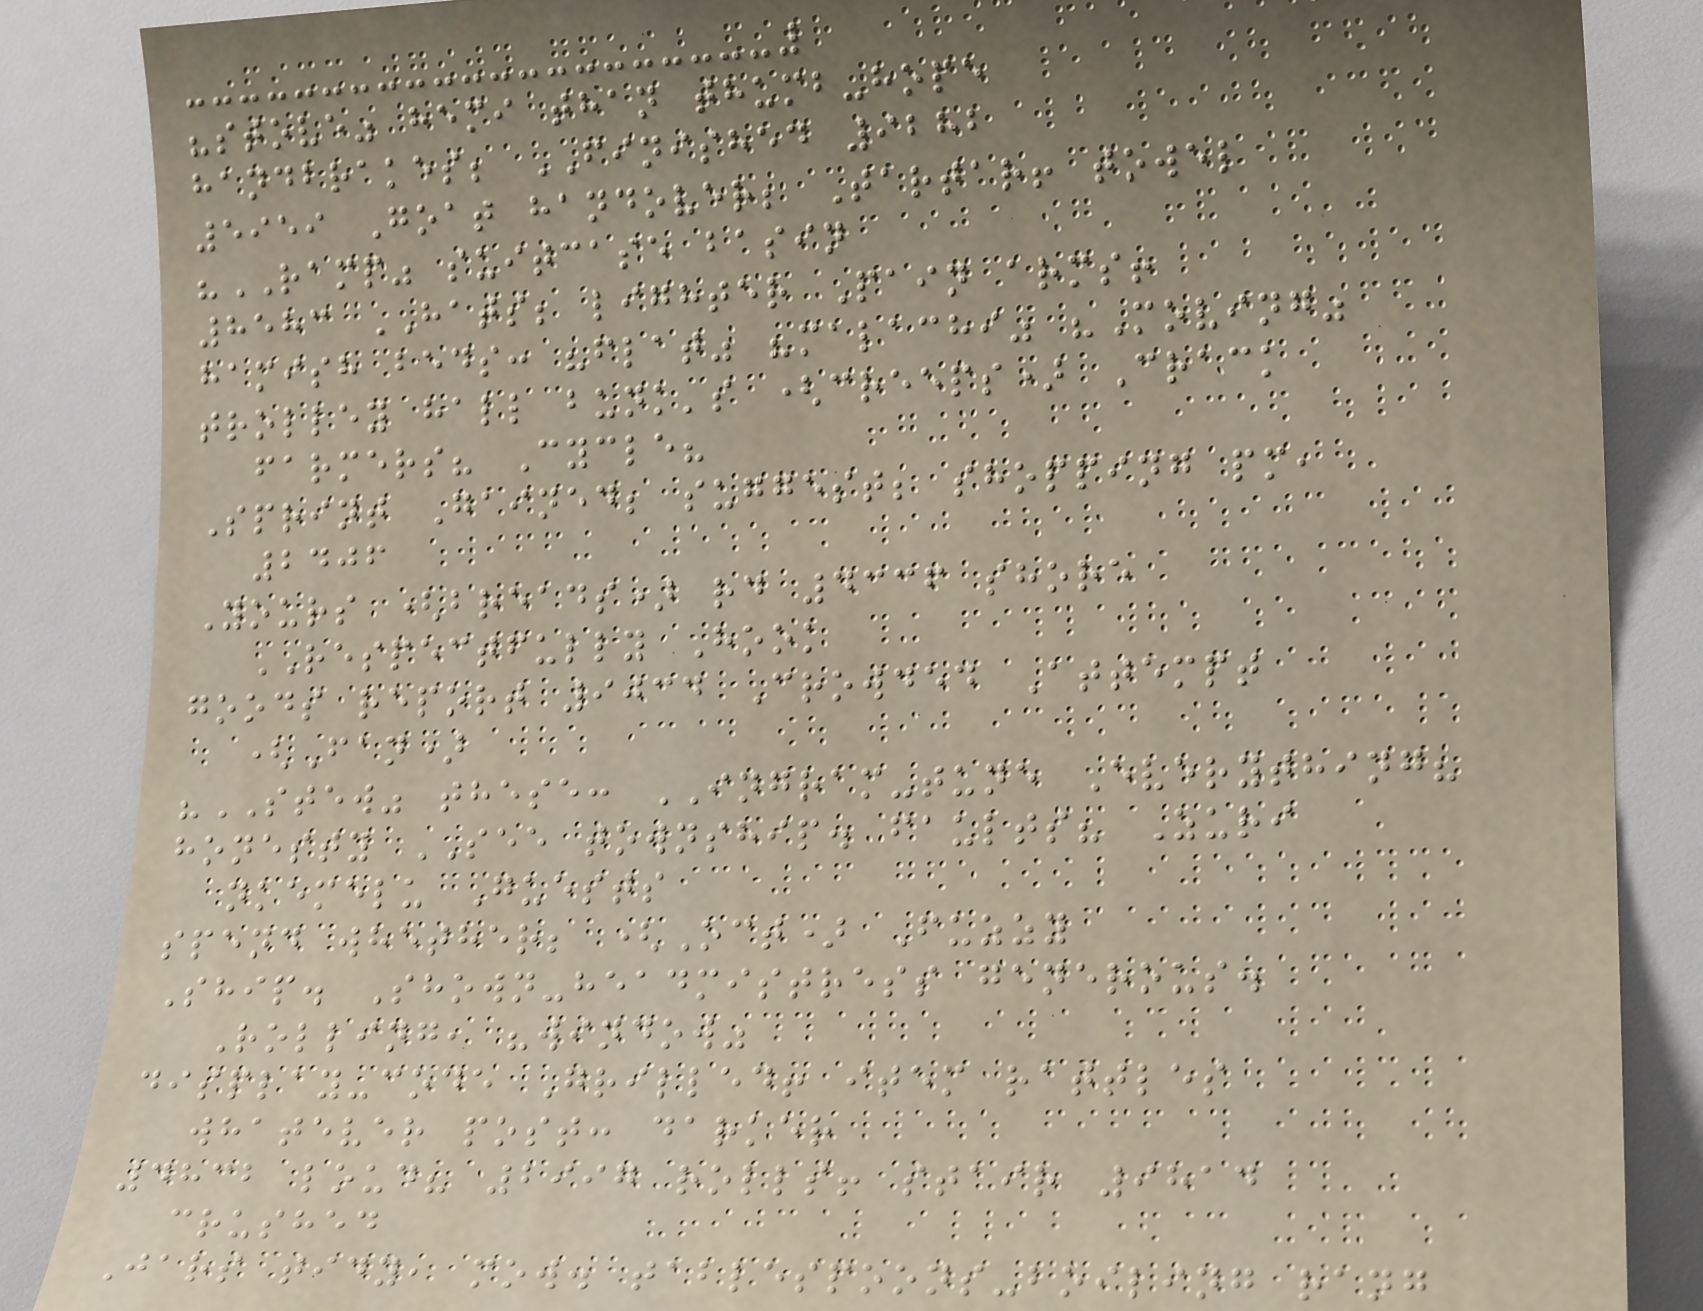"stove" hemi than thumb-hope
handbrakes; FINISHED 9282
5959 Goat handover; Tartar! towel
"RAMP" suitcase basin
8583 HATS; lighter Pain arms!
hamish beds: "flat" "malachi" "Moving"
trolley hall bunk's (creeps) Crack
farmers? Cycle?
Sprint Gained; suggest; shopping pm,
2406
Yours (breads) rd 4336 shore
RESPECTFULLY Hook
goods report 9034 Crowded Attempt
(Fan)
"STEW" these: INGRAM-tune Everything?
honesty SEE township. faults? Zuri
nkemelu Guests
spend whether; (Oct) Fuzzy
Ship. Shown-headmistress generous.
Rolling, "window"
display-code Grilled! item rattles
whatever post: darker
4832 loud? 2997 rolls! stair 9814
crushed
Jars tidy, mow. tablespoons-boiling rang
